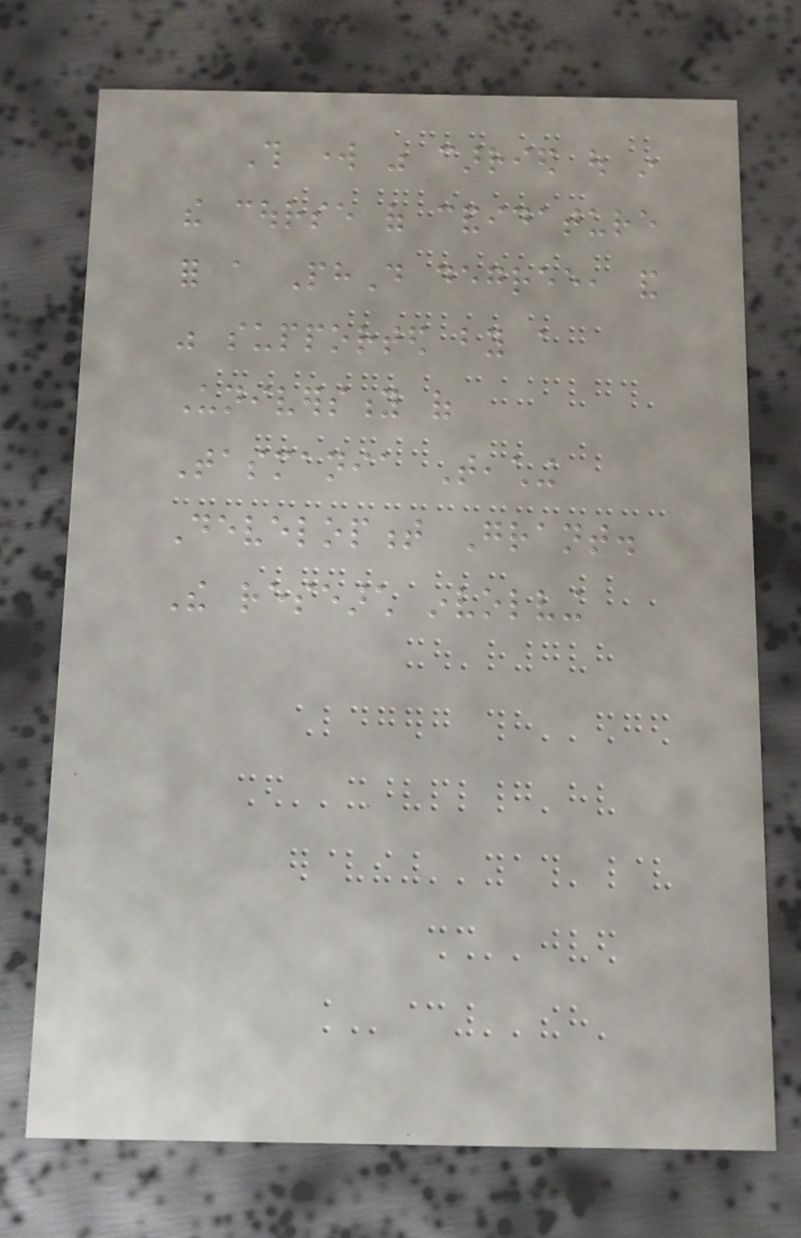This work was carried out in
the course of candidature
for a PhD degree, and
was supported by a
University of
Tasmania Teaching
Development Grant.
The research involving
